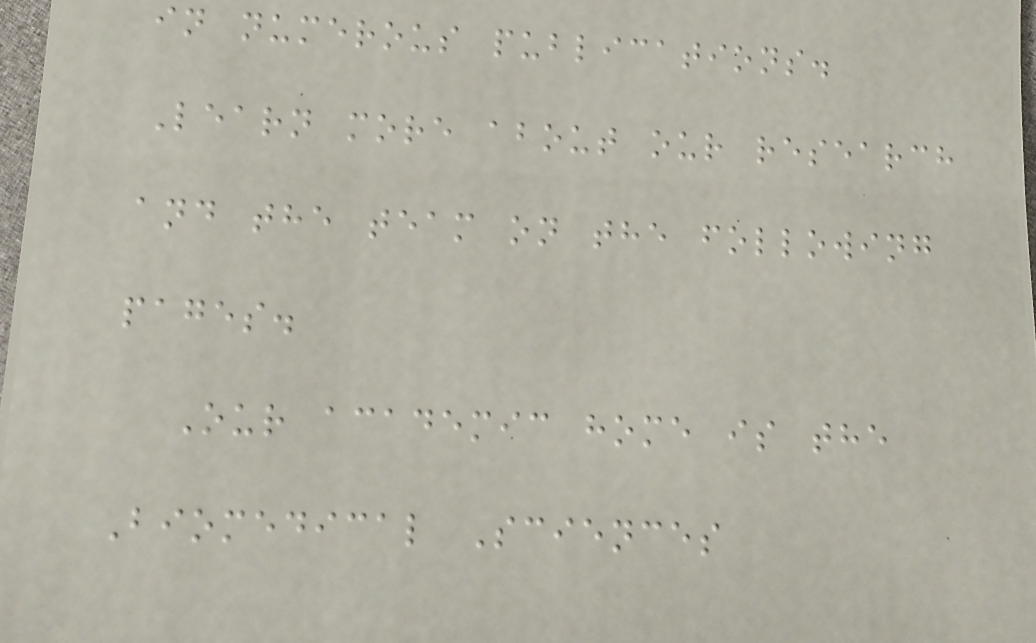in numerous publications.
Learn more about our research
and the team on the following
pages.
Our academic home is the
Biomedical Sciences
